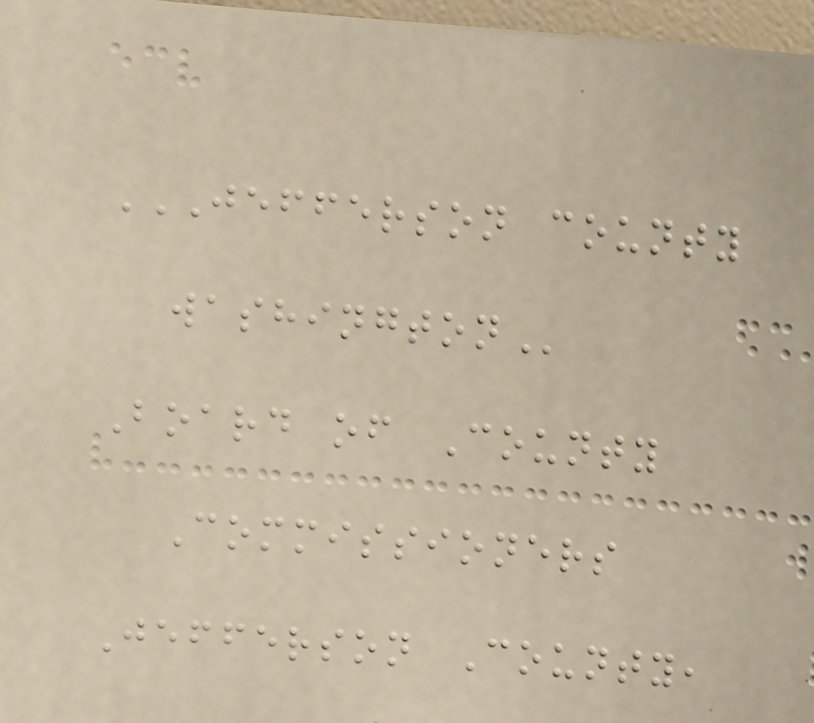JEFFERSON COUNTY
WASHINGTON
Board of County
Commissioners
Jefferson County,
